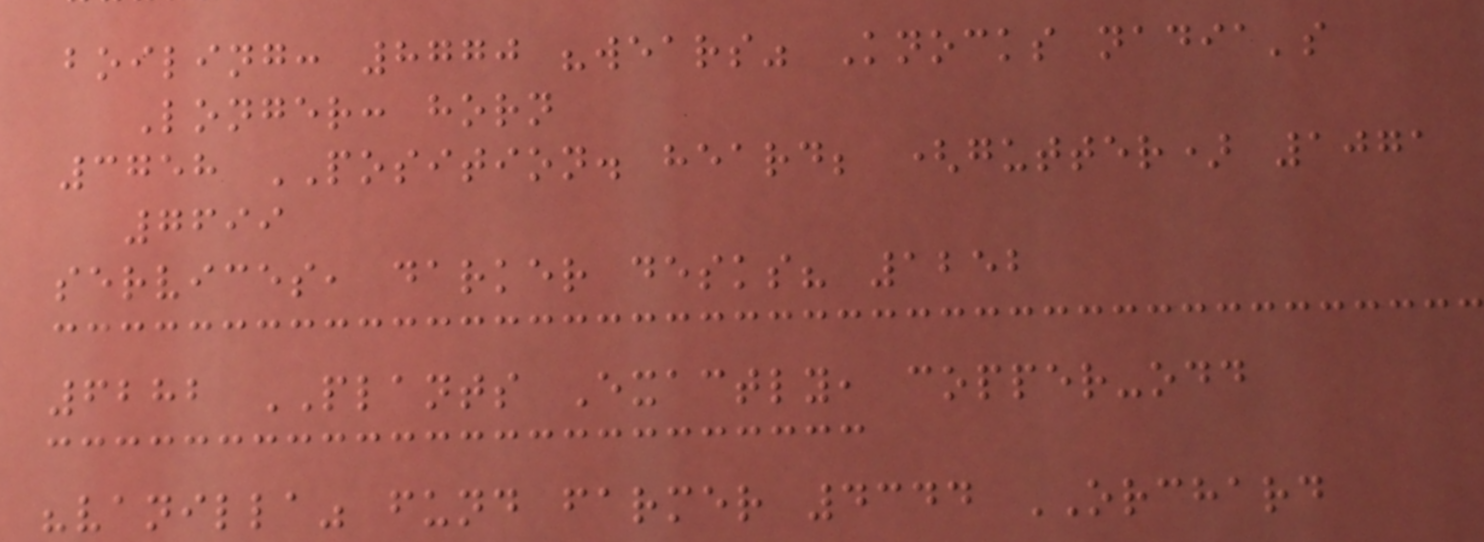boiling: 8770 "wears" Knocks nadia's
Longer: horn
3758 POSITION. heard; (gutter) 1071
7699
services, darker desks? 1252
6282 PLANTS Exactly, copper-odd
"vanilla" fund farmer 4344 ORCHARD
